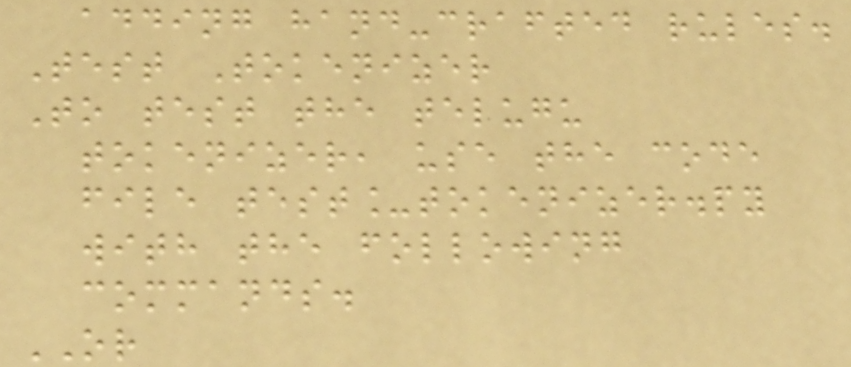adding hand-crafted rules.
Test Tokenizer
To test the telugu
tokenizer, use the code
file test_tokenizer.py
with the following
commands.
OR
